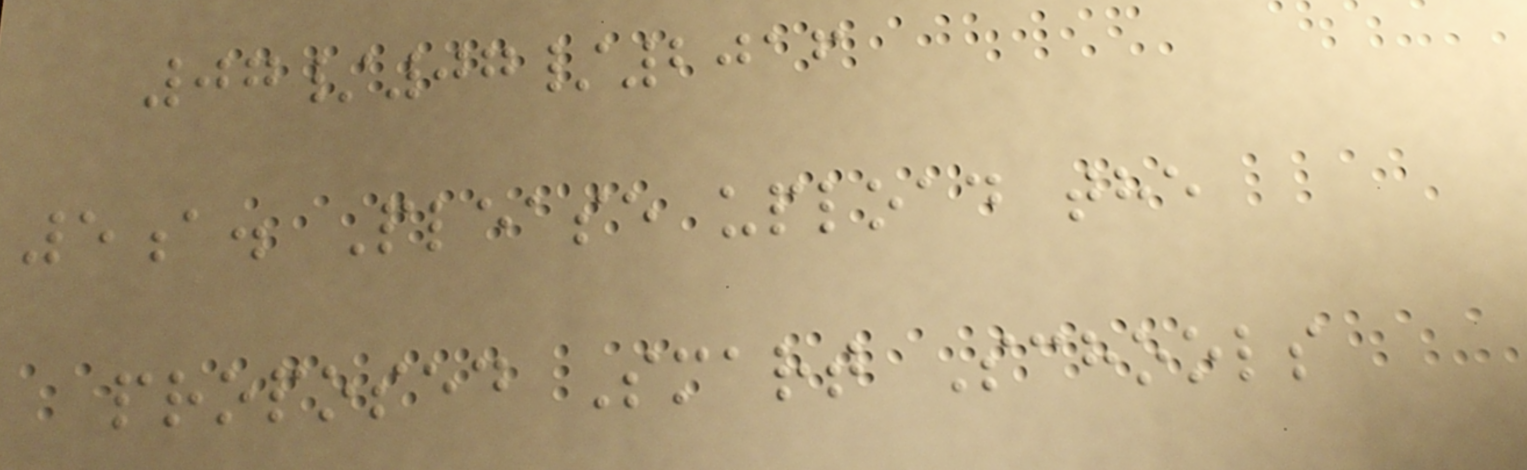07/07/2016
5a. Please upload the
proposed Smart Schools
